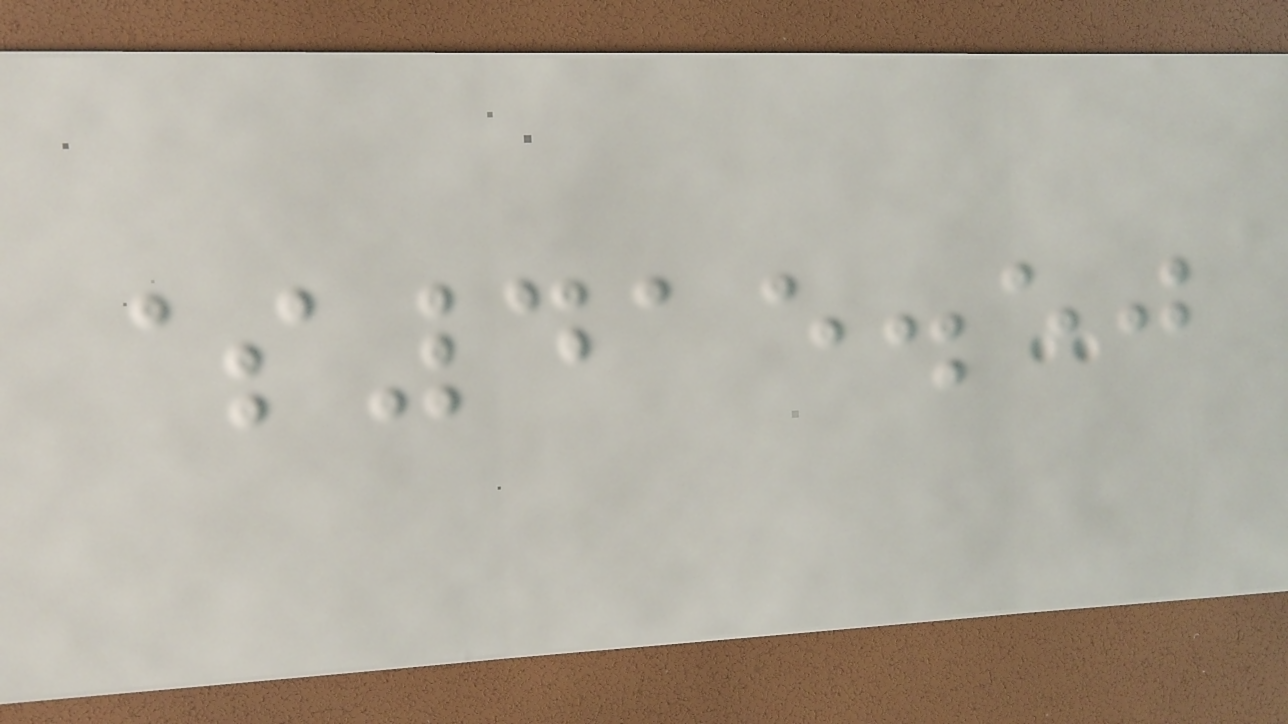$415.50
